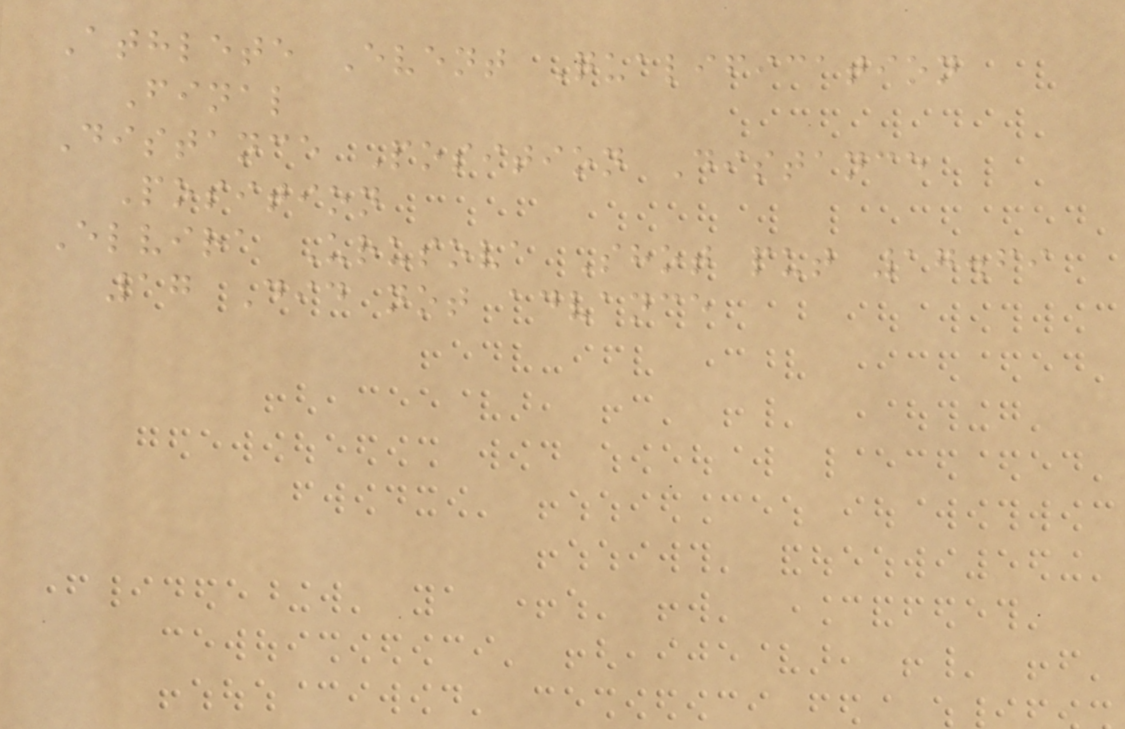Athlete Event Qualification
Final
Distance Position Distance
Position
Elvira Urusova Shot put 17.69
17 Did not advance
